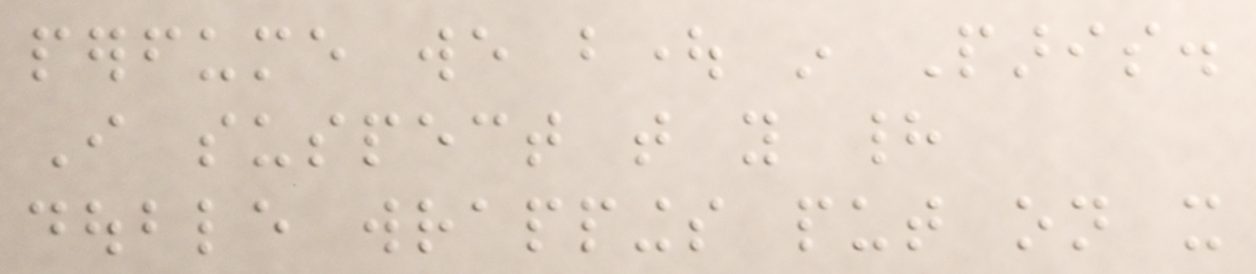perfume we bought in Paris.
I suspect that you had
double wrappings put on it
